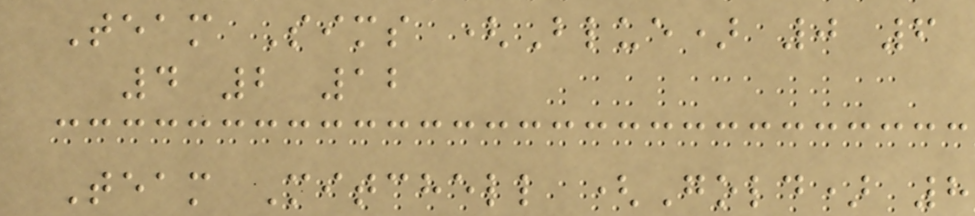Team Sims (Blue) 0 6
4 2 12
Team Mitchell (Gold) 8
